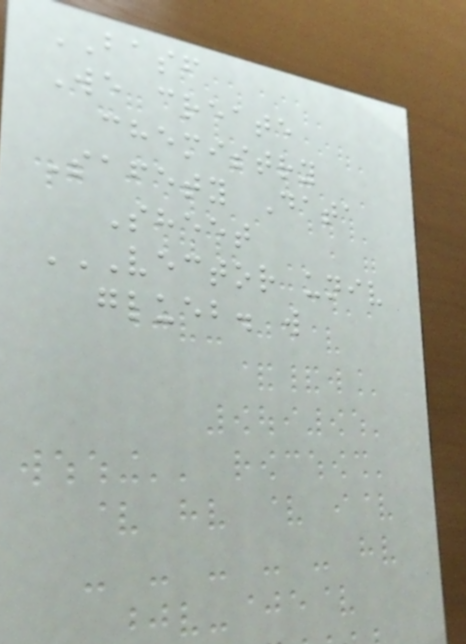BASF
We create
chemistry
Safety Data
Sheet
VECTOR UNIV
GLUEB. W
